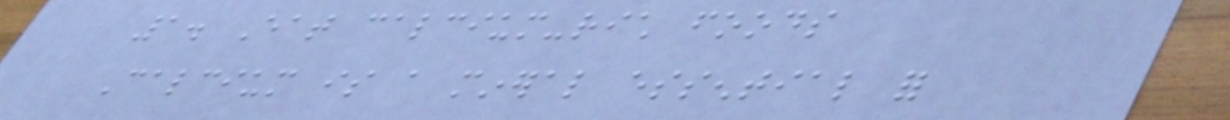1. Eat calcium-rich foods
Calcium is a mineral essential for
